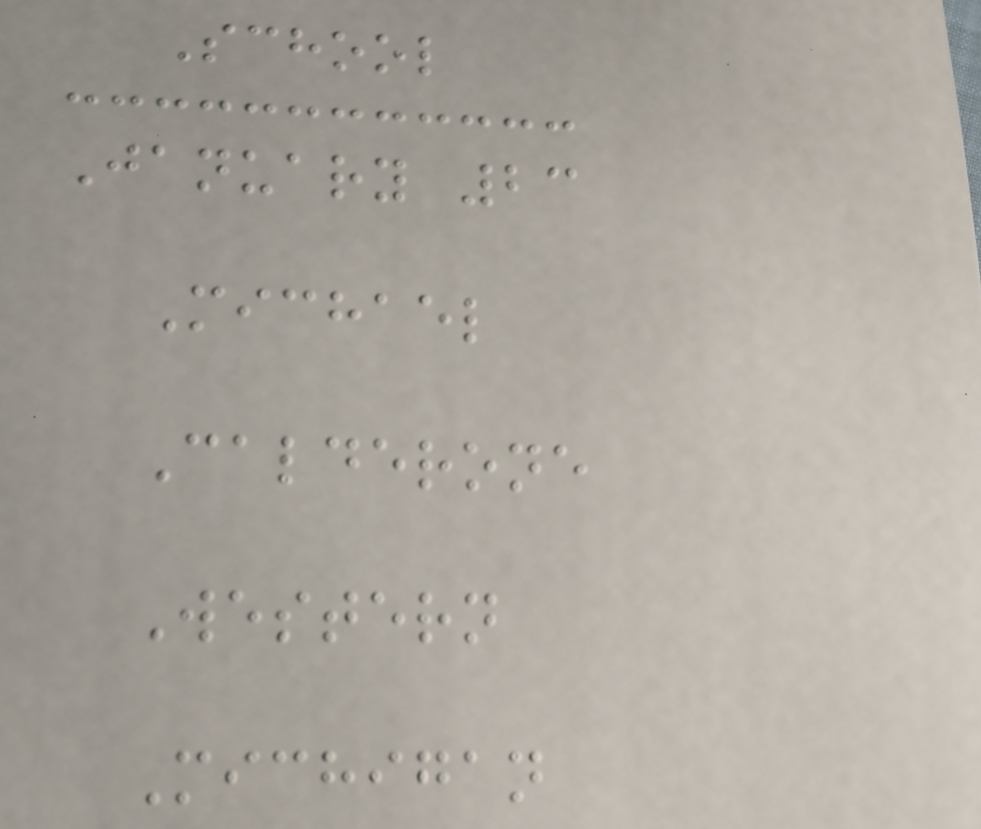School
January 23
Michael
Calderone
Western
Michigan
